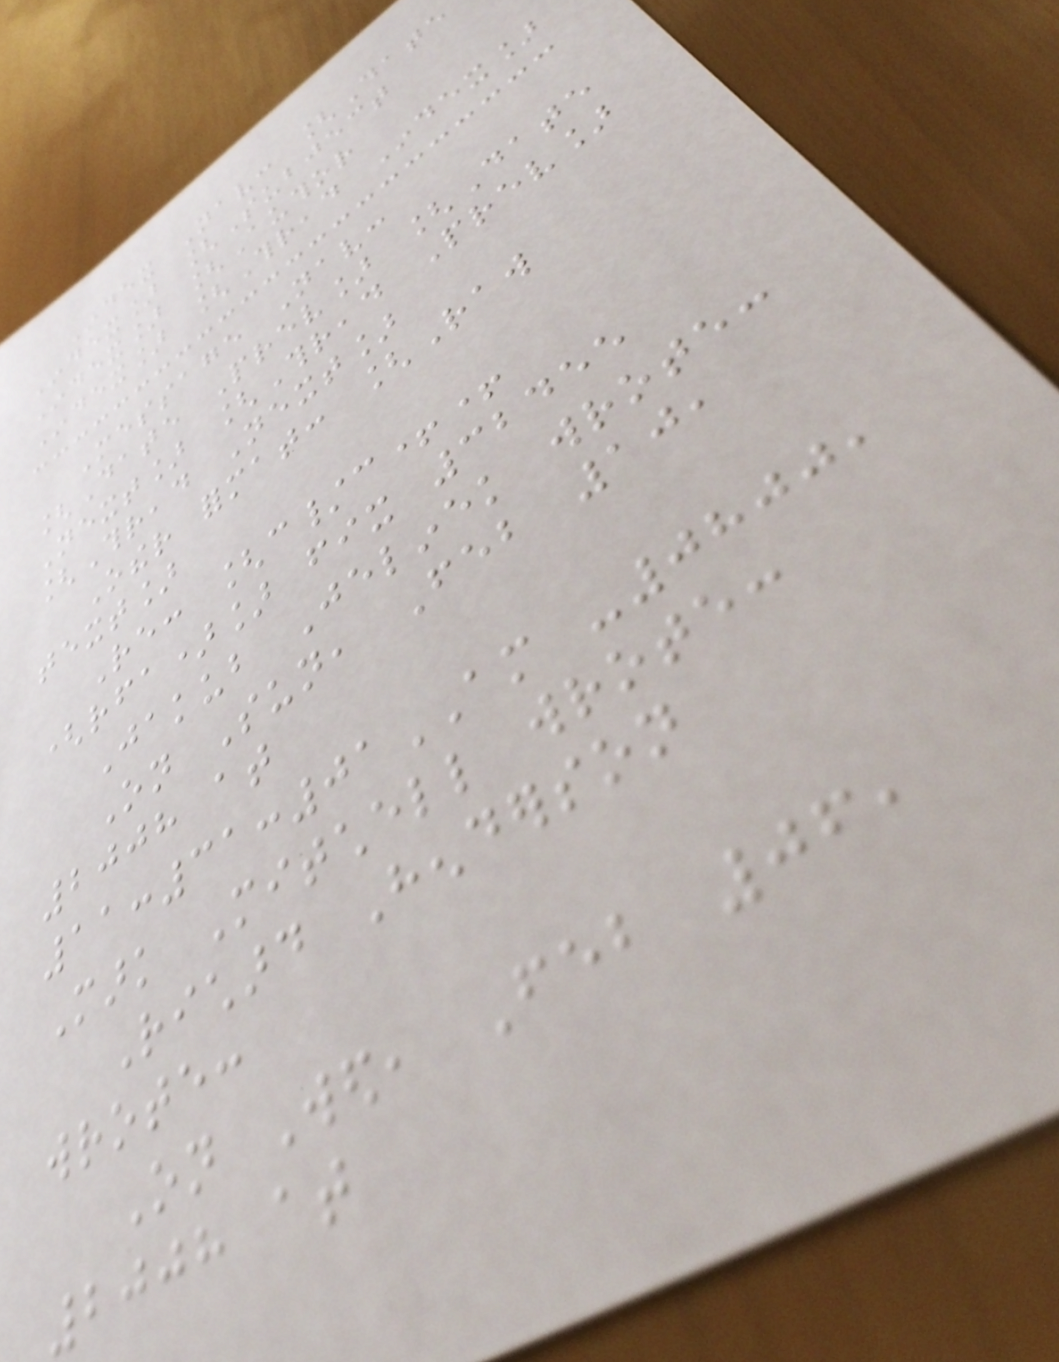Index Nav: [Date
Index] [Subject
Index] [Author
Index] [Thread Index]
Message Nav:
[Date Prev] [Date
Next] [Thread Prev]
[Thread Next]
Other format: [Raw
text]
Re: [c/c++
(rfa)] fix 32455
Jakub Jelinek wrote:
On Sun, Feb 10,
2008 at
11:31:01AM -0800,
Mark Mitchell wrote:
Richard Henderson
wrote:
On Wed, Feb 06,
2008 at
